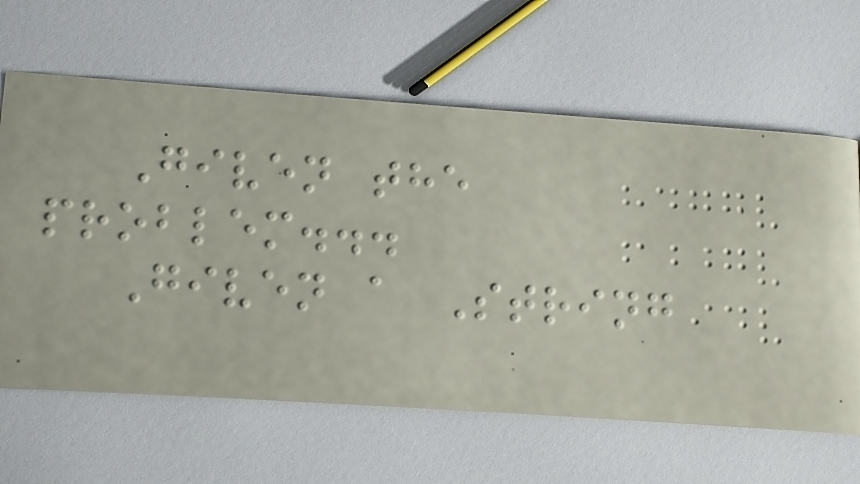Given the
problem...
Given a String
